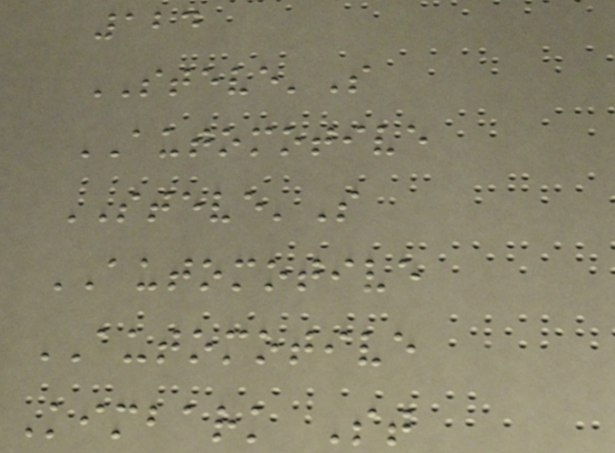124
STEVE'S
AUTOMOTIVE
STEVE'S
AUTOMOTIVE
AUTOMOTIVE
Kimbark St
